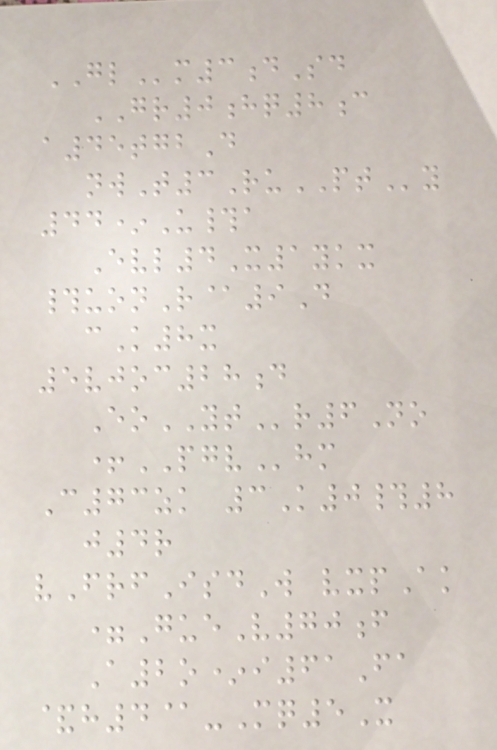GLm3dSd
GR0hq8c
a45tgbD
nwT3RuPTy
44*U#a
Evl4X1ykx
#uonR@9D
cK8x
5vjoc28d
EoYTr6No
+PGVhm
C73zk 3K0#8
j4r
vFrfIsdW vxpAk
=GueV70f
A2o*i61Fa
&h4@-Mq5X
